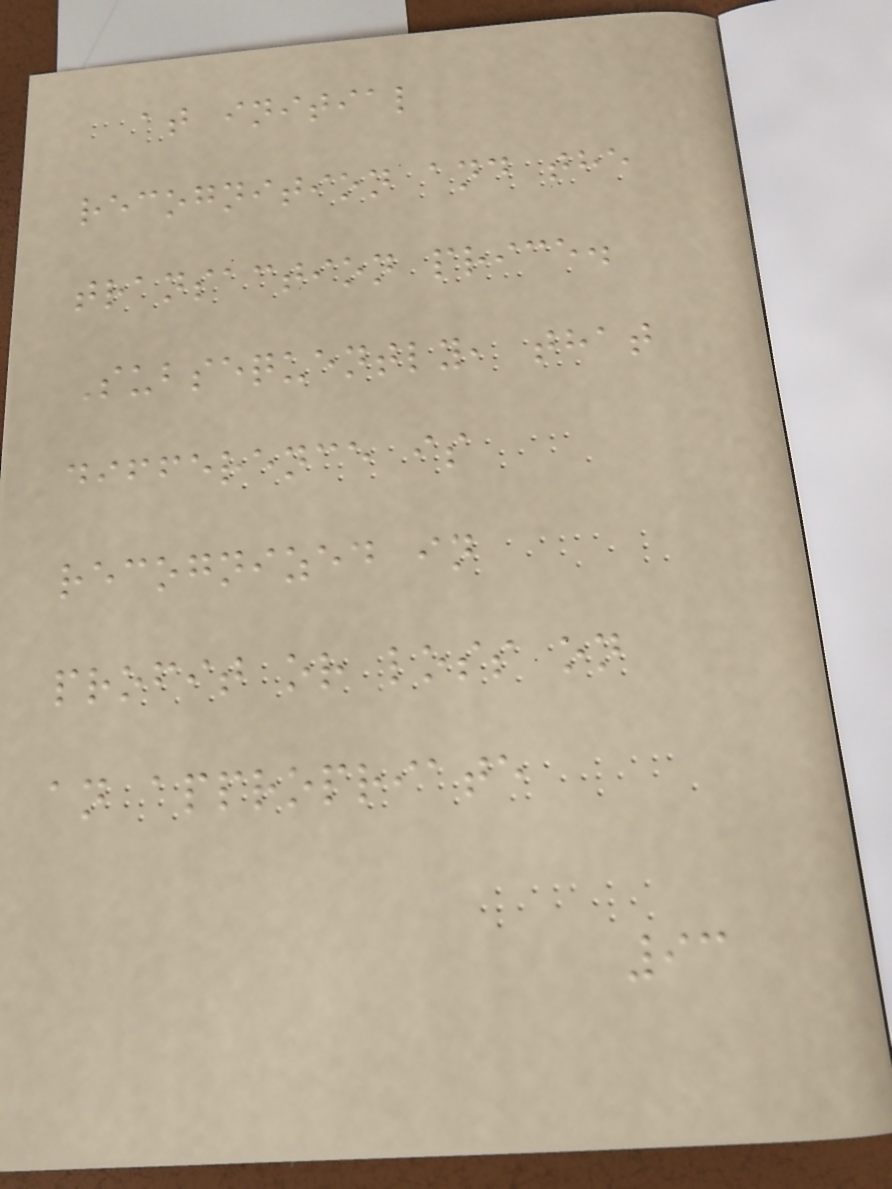at initial
recognition and the
transaction price.
Subsequently, that
difference is
recognized in
profit or loss on
an appropriate
93
